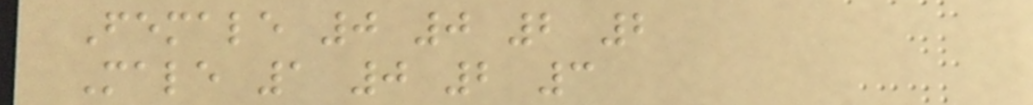Female 0 0 2 2
Male 1 0 2 3
